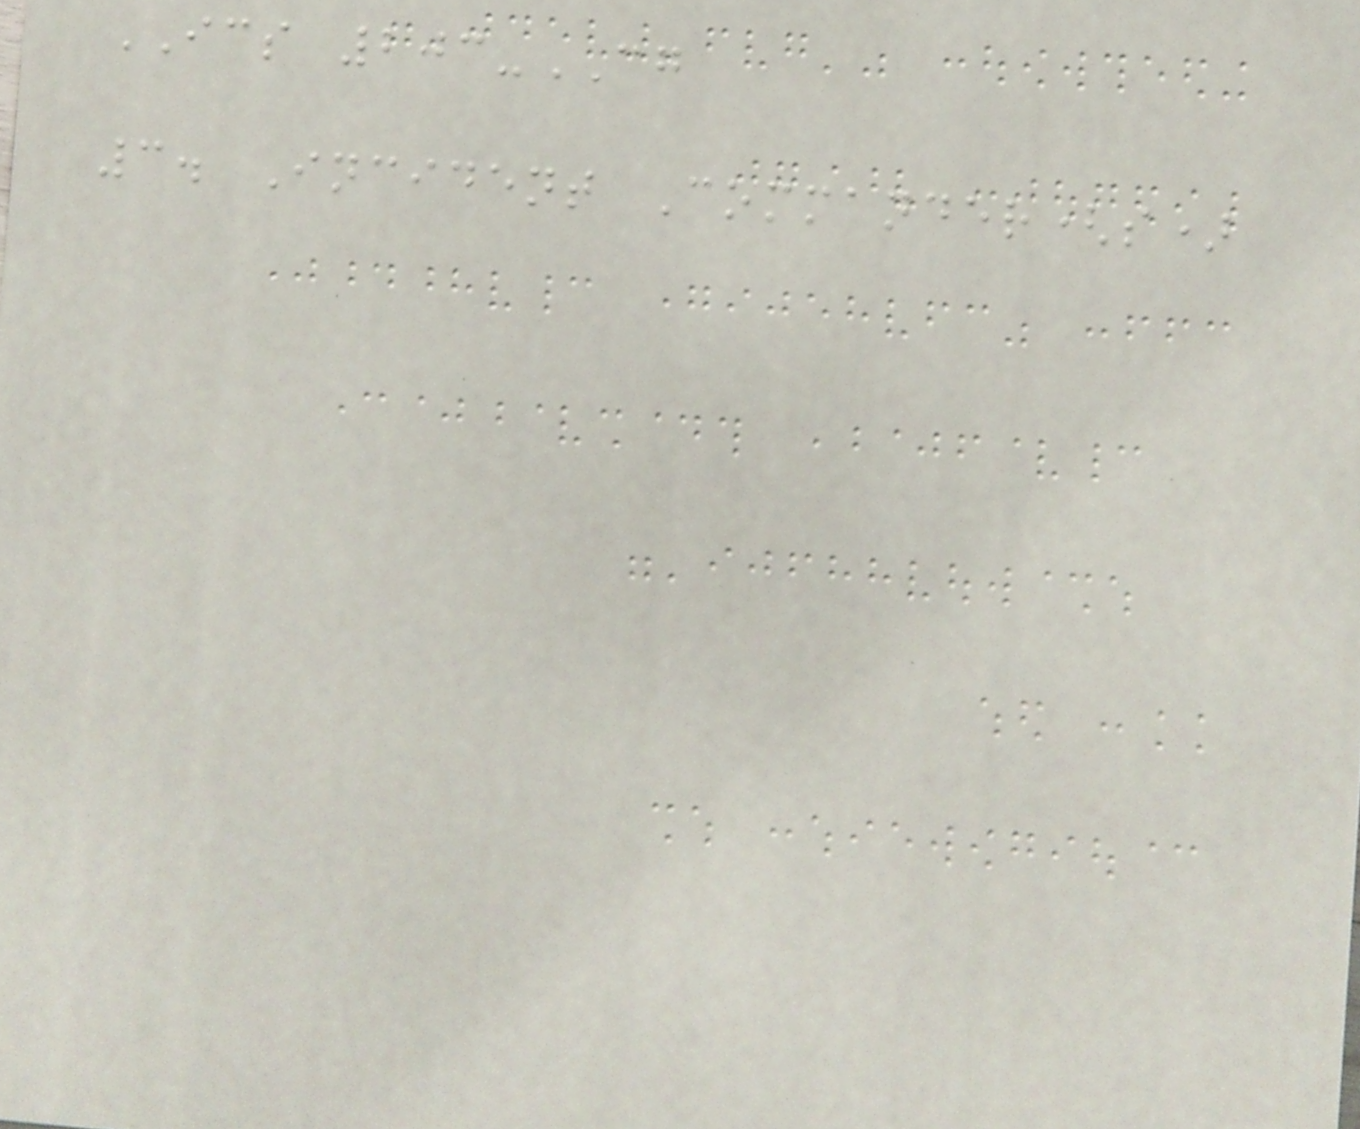ICS 203-CG
3. Incident Commander(s)
